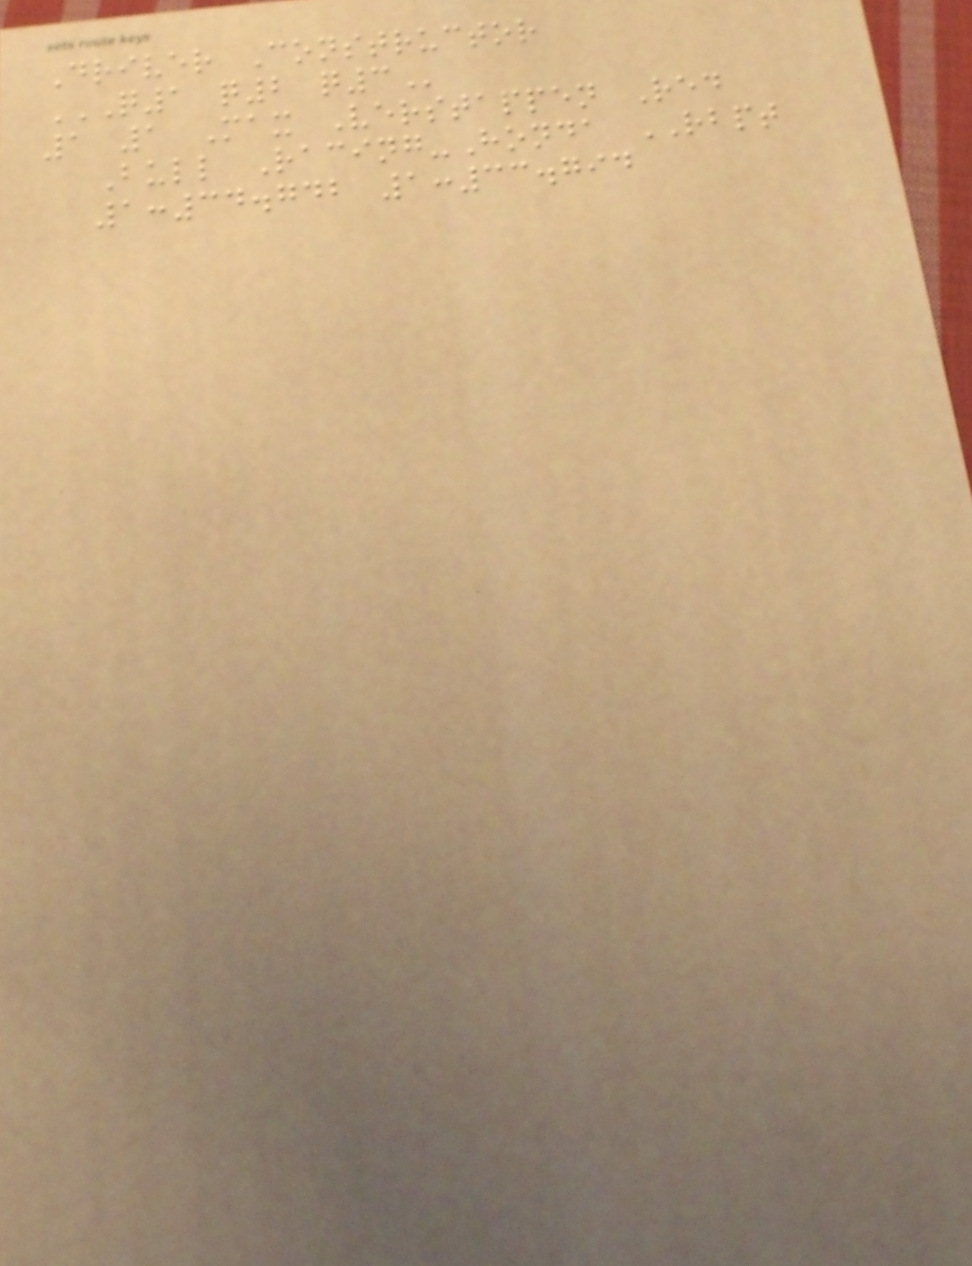Driver Constructor
Q1 Q2 Q3
1 1 Max Verstappen Red
Bull Racing-Honda RBPT
1:34.742 1:33.794
